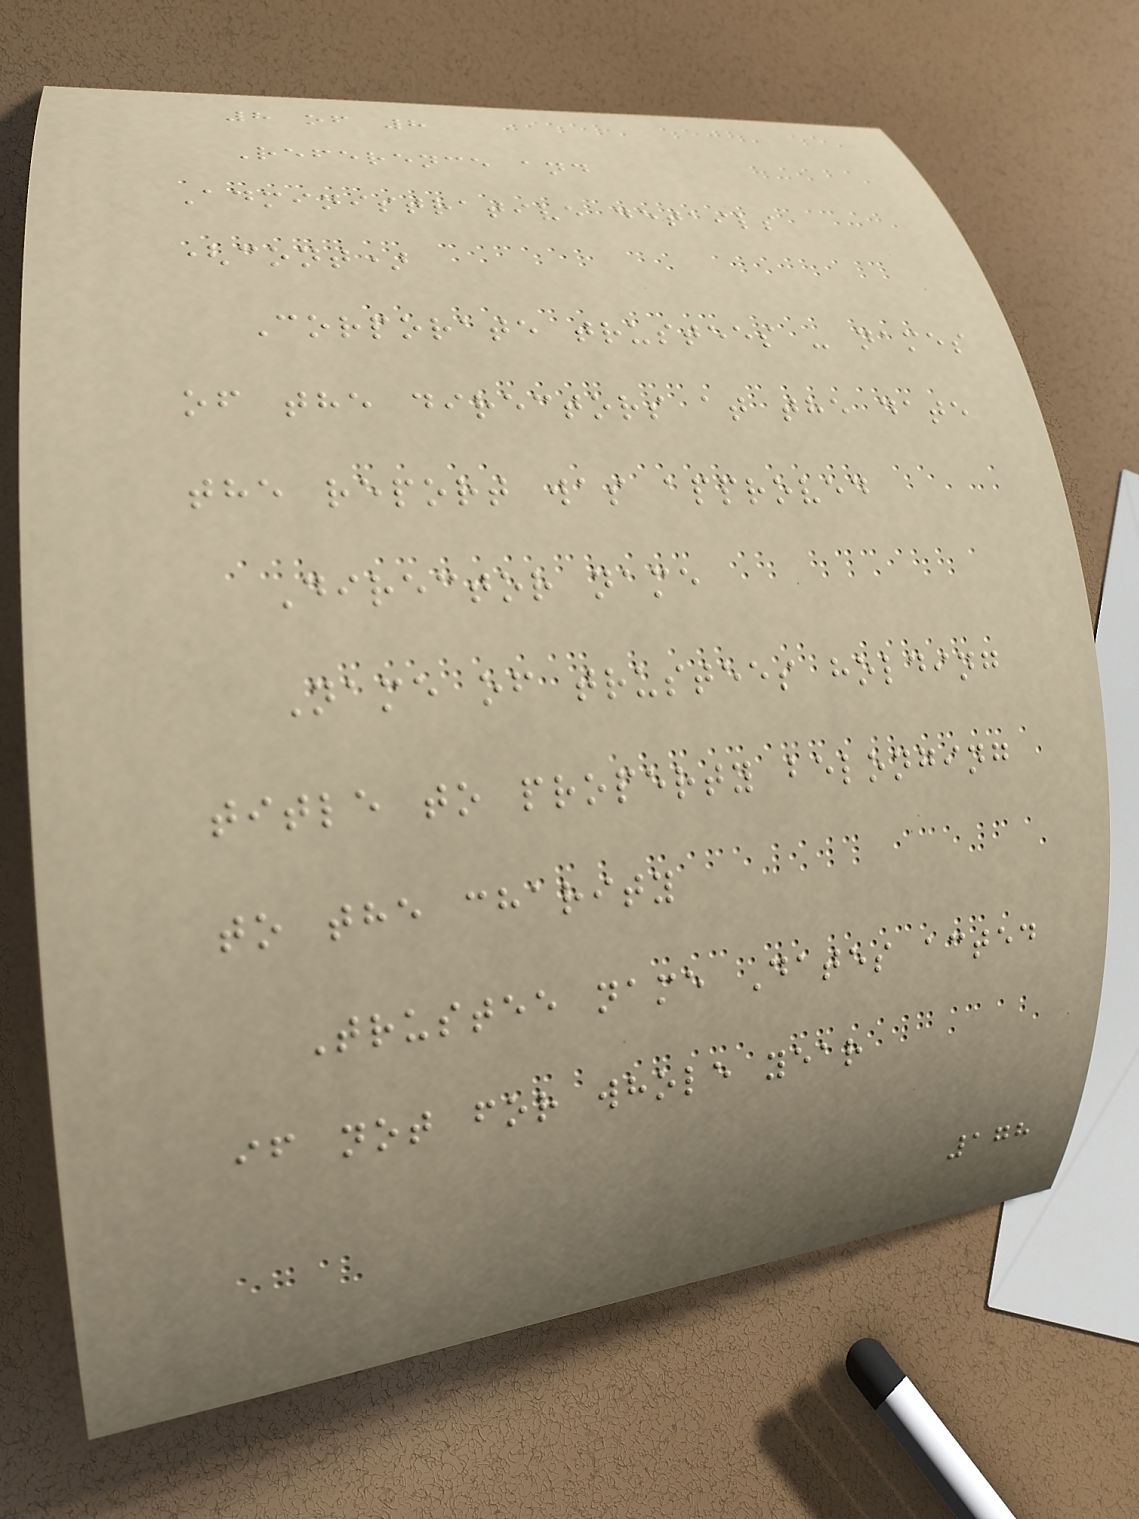8 of 8
Reference and
Administrative details
(cont)
Corporate trustees - names
of the directors at the date
the report was approved
Director name
Name of trustees holding
title to property belonging
to the charity
Trustee name Dates acted
if not for whole year
178
